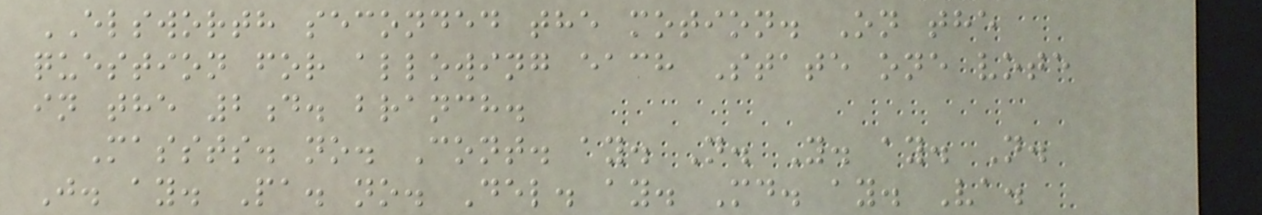ELSWORTH seconded the motion. On the
question for allowing each State one vote
in the 2d. branch.
Massts. no. Cont. ay. N. Y. ay. N.
J. ay. Pa. no. Del. ay. Md. ay. Va.
